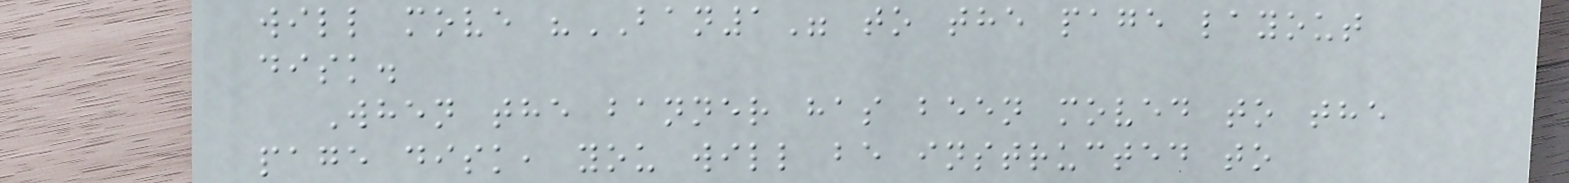will move "BAN1" to the page layout
disk.
When the banner has been moved to the
page disk, you will be instructed to
